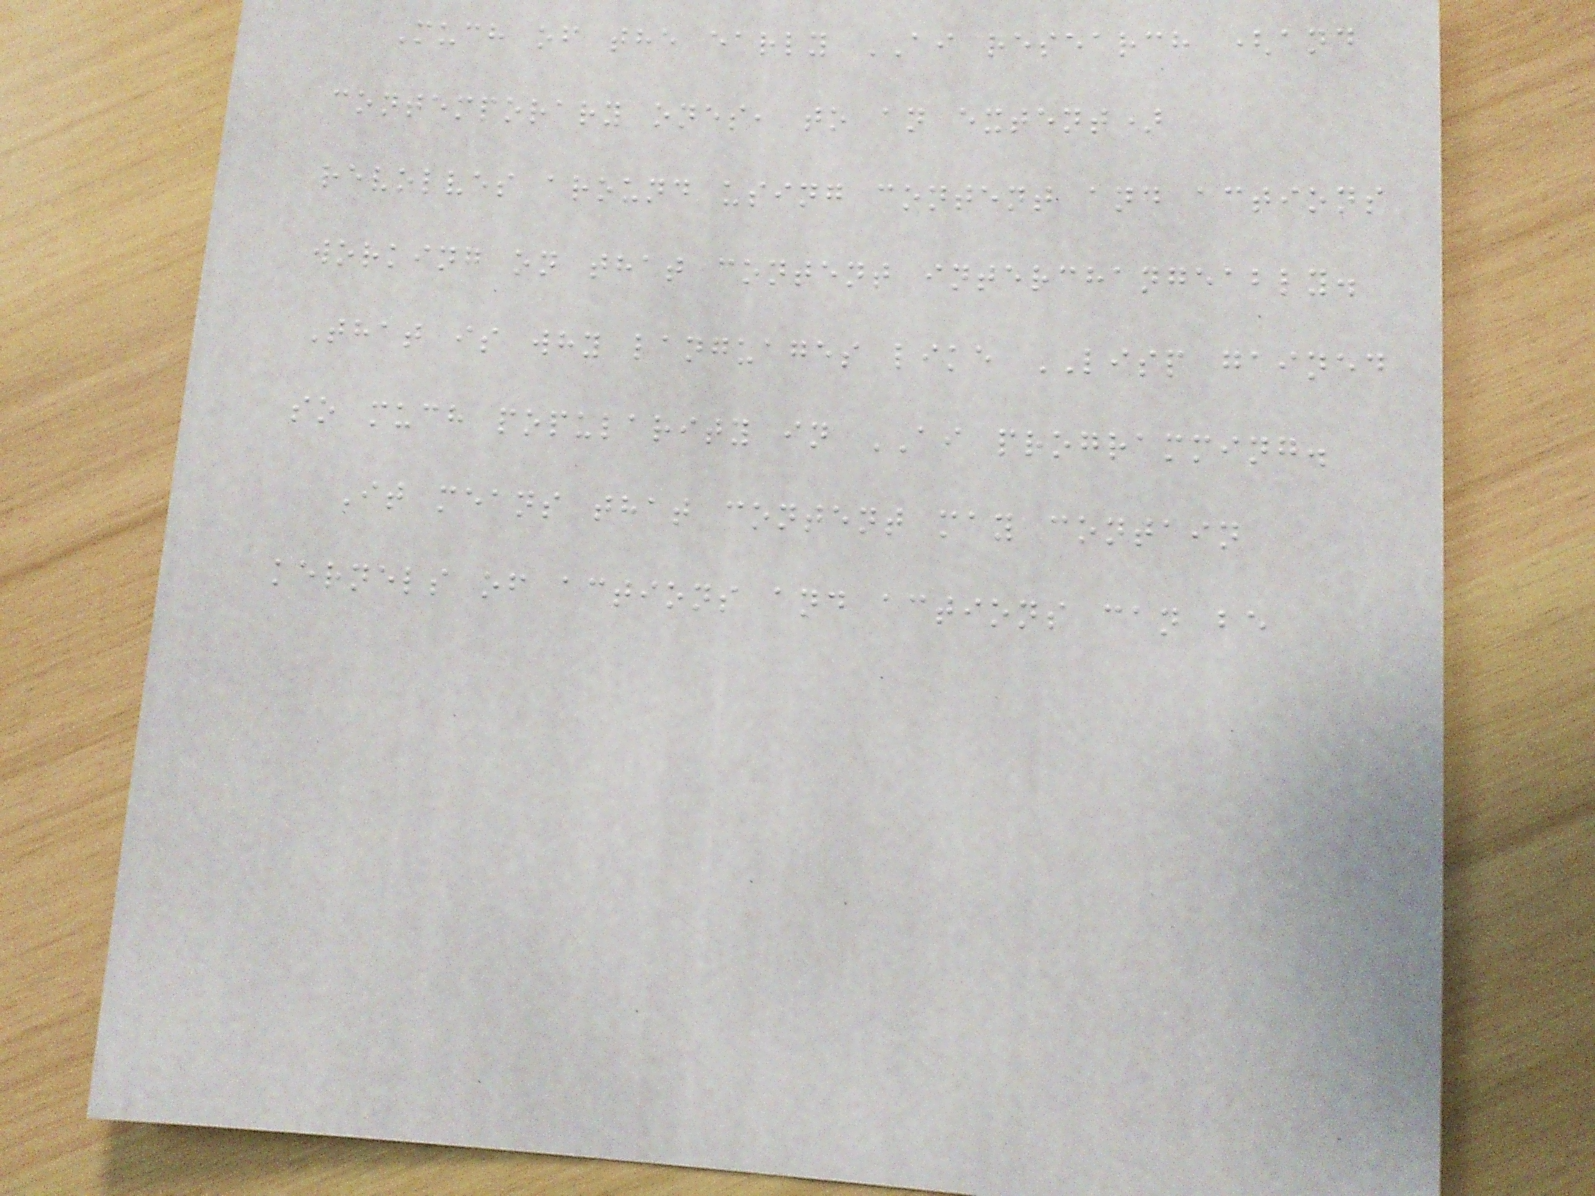Much of the early AI research (and
contemporary ones, to an extent)
revolves around using content and actions
working on that content interchangeably.
That is why languages like LISP gained
so much popularity in AI programming.
It means that content may contain
kernels of actions and actions can be
